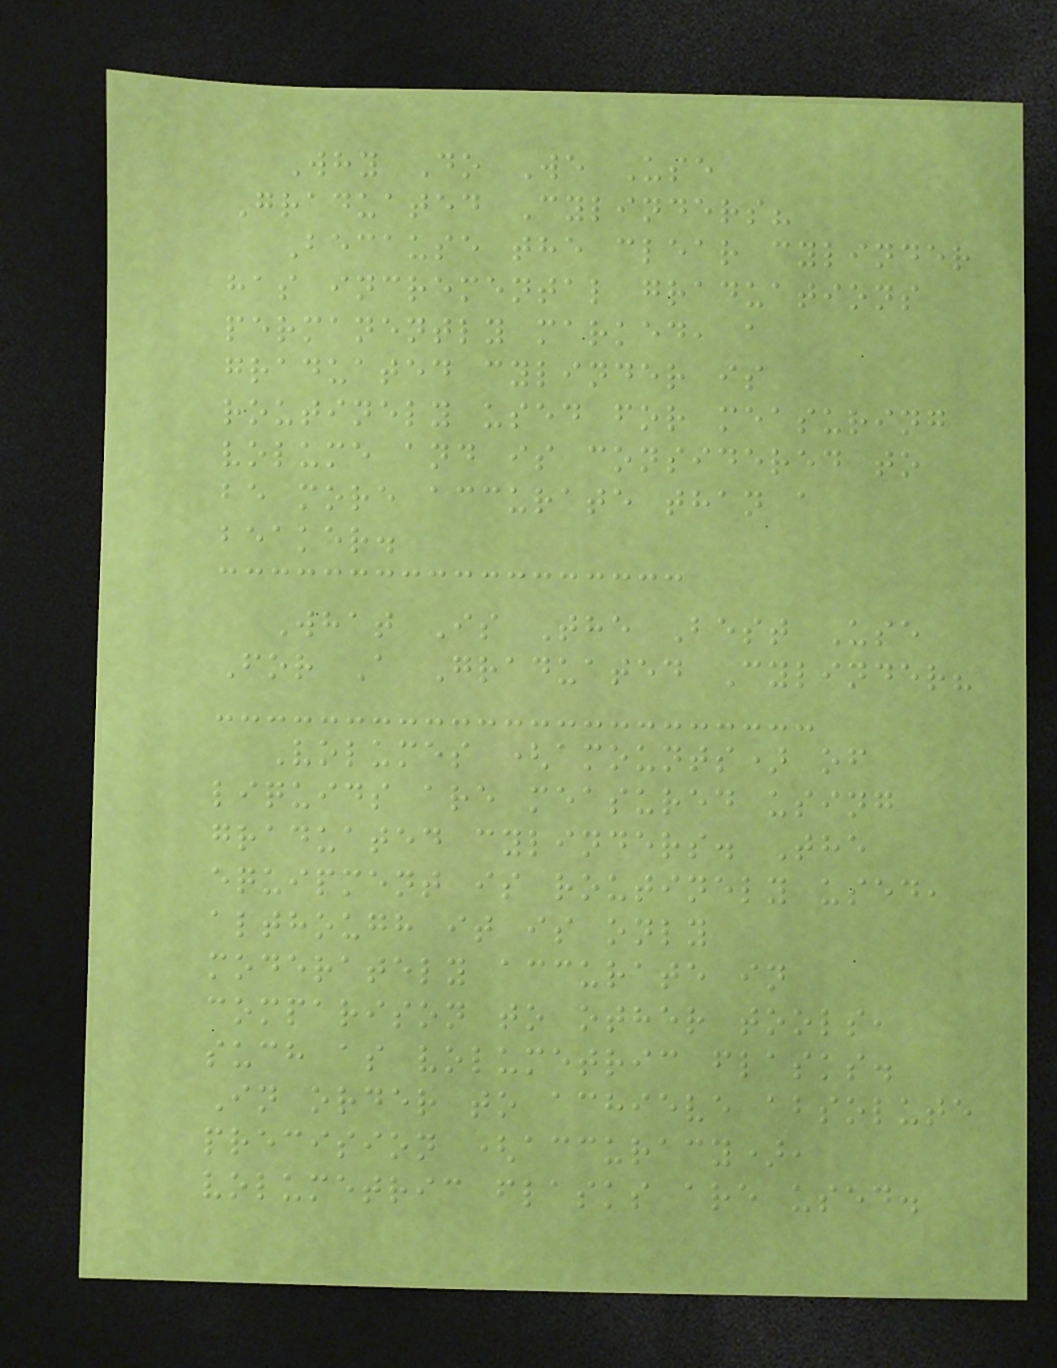Why Do We Use
Graduated Cylinders?
Because the clear cylinder
has incremental graduations
permanently marked, a
graduated cylinder is
routinely used for measuring
volume and is considered to
be more accurate than a
beaker.
What Is The Best Use
For A Graduated Cylinder?
Volumes (amounts) of
liquids are measured using
graduated cylinders. The
equipment is routinely used,
although it is only
moderately accurate in
comparison to other tools,
such as volumetric flasks.
In order to achieve absolute
precision (accuracy),
volumetric flasks are used.
